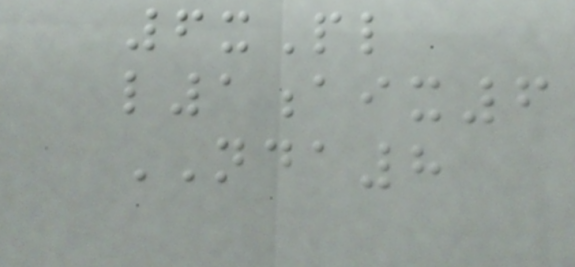6xPl
l1aix6
NDA8
